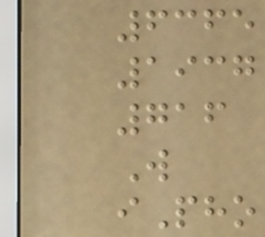6365
1937
716
W
iPho
